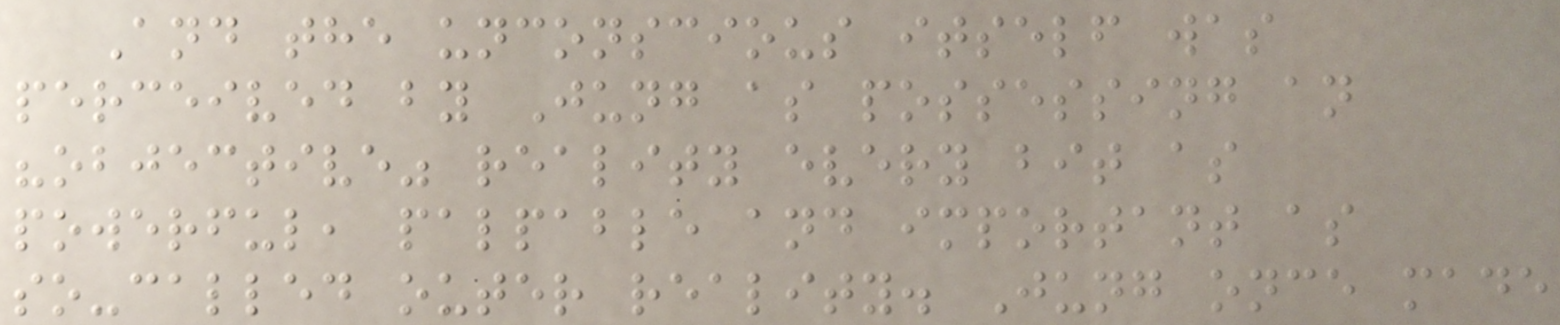And the unconscious itself was
perceived by Jung as possessing an
"objective" reality every bit as
powerful, palpable and important as
so-called outer reality. Jung once made
